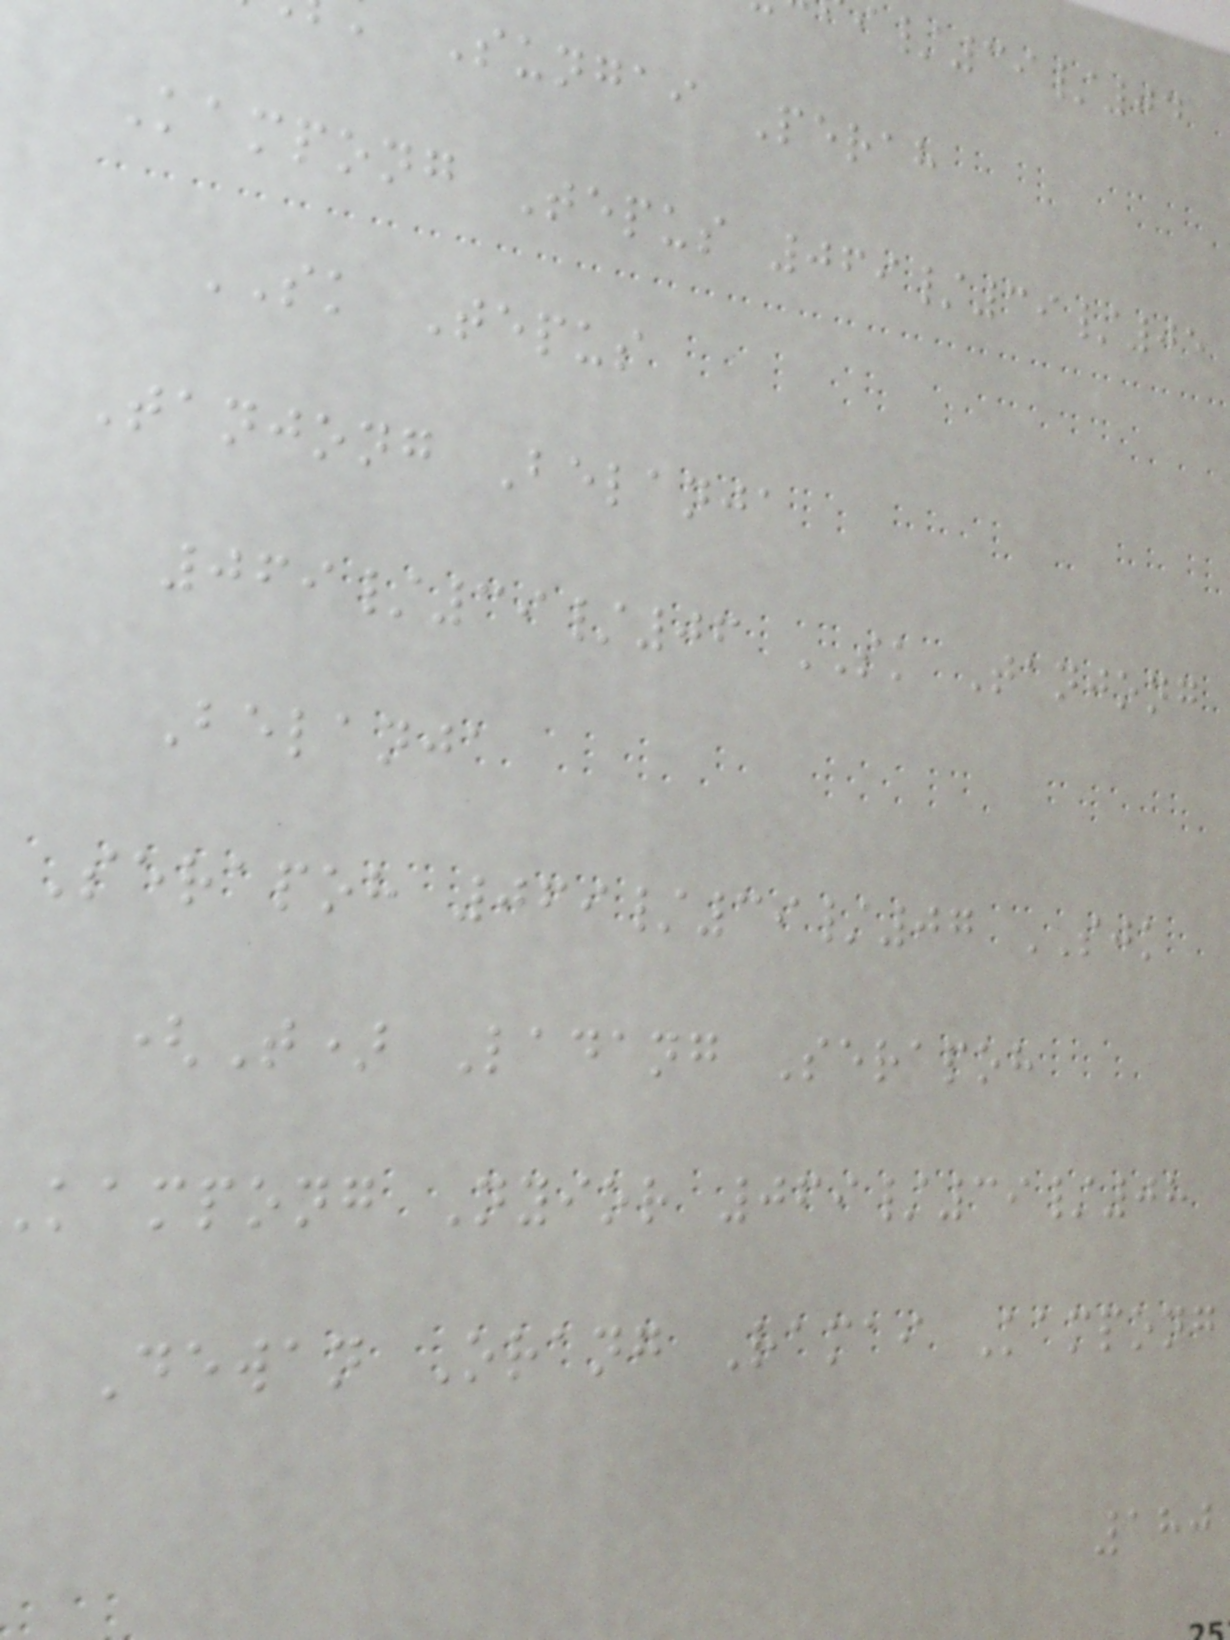/39/04
Sungai Perah
Kampong Tepus 069/39/05
SK Tepus
Tanjong Belanja
069/39/06 SK Tanjong
Belanja
Serapoh 069/39/07 SJK
(T) Ladang Serapoh
kampong Nyior 069/39/08
Dewan Orang Ramai Kampong
180
